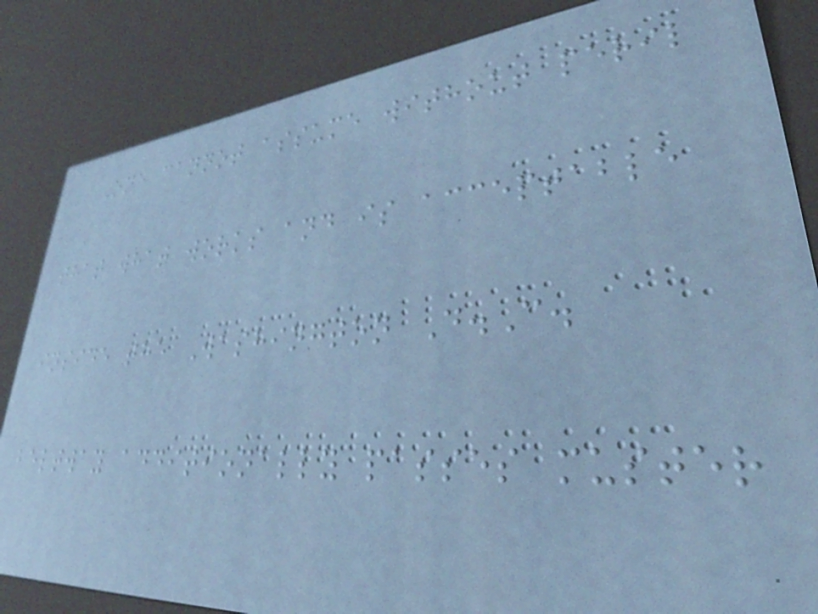One cannot assume without peril
that what works and is acceptable
inside the Washington D.C.
beltway additionally passes muster
